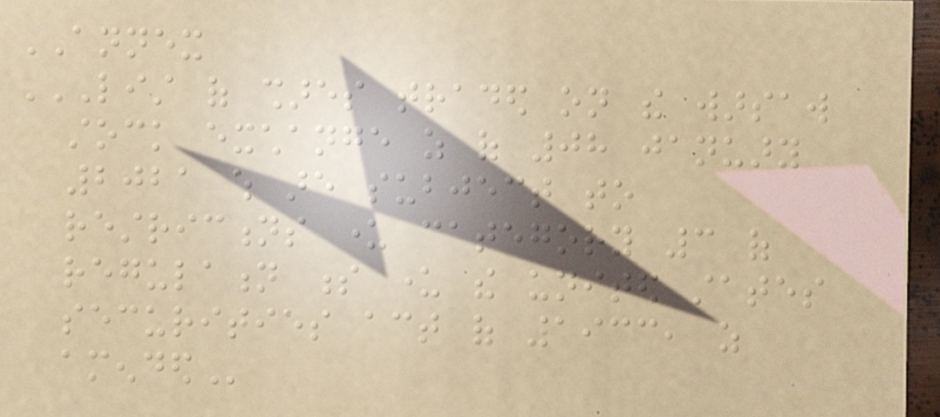ANNEX
LIST OF SHARES TRADED ON THE WARSAW
STOCK EXCHANGE AS OF 08 JANUARY
2021 WHICH ARE SUBJECT TO
RESTRICTIONS UNDER CATEGORY 3 OF
REGULATION S UNDER THE UNITED STATES
SECURITIES ACT OF 1933, AS
AMENDED
